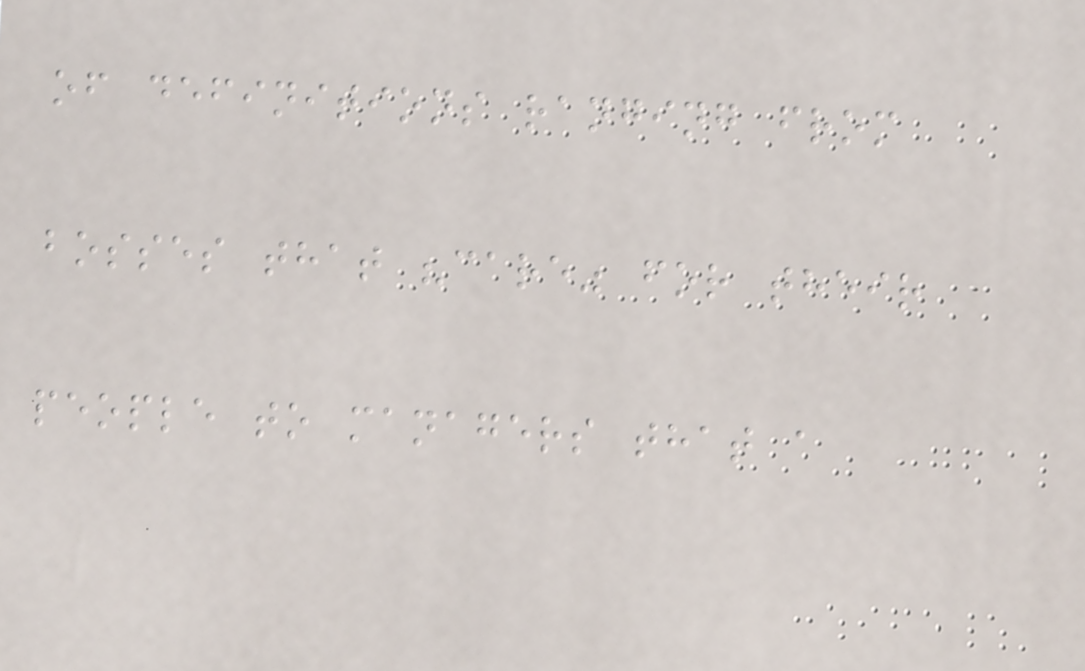of definitions ranging from
bosses that "care" for their
people to managers that a
